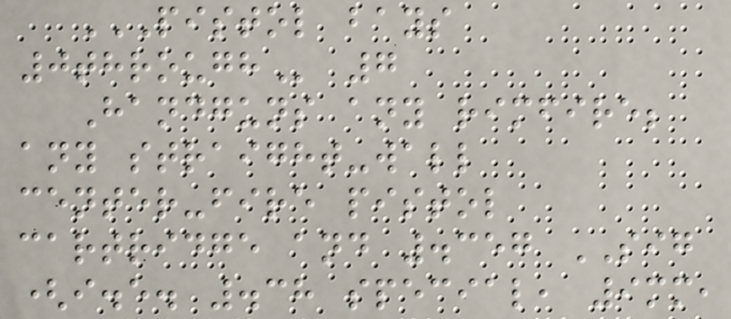PISTOL BAYS
0THROUGH 7
Handguns any rimfire;
any straight-wall
center-fire pistol
cartridge and .357 SIG
(i.e. .38 special, 9mm,
